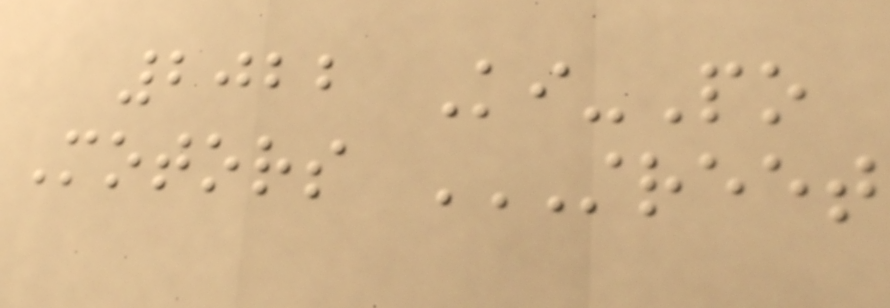2022 Ki-Po
Motors STREET
